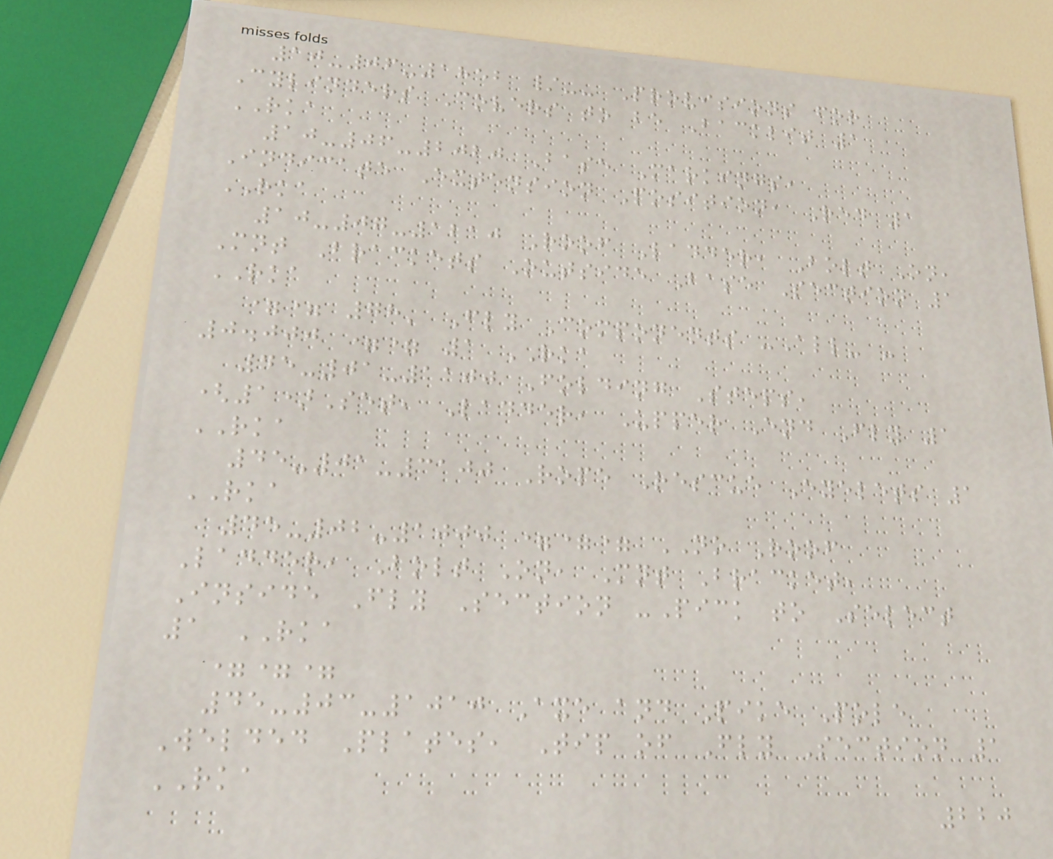10-06-1852 /-- Provisions for
Cylinders Covers to be Backlit 1
RKA
10-06-2020 Base Markings,
Indicate Extension Position, Red 1
RKA
10-07-1210 Roof Ladder, Bolt On,
Mnt Brackets Outside Base Section 1
RKA
== 78' Fly Components -All- -
0.000 == 1 RKA
45-01-1100 Folding Steps,
(1)Set, Ladder, Upper End Fly 1
RKA
45-01-3100 Rope Rescue Eyelets 1
RKA
45-02-1000 === NO Roof
Ladder, Bolt On, Mnt Bracket,
Inside Fly Section -Pick to Select
1 RKA
===
45-03-1010 Axe and Pike Pole
Welded Plates, Tip of Fly Section 1
RKA
220
